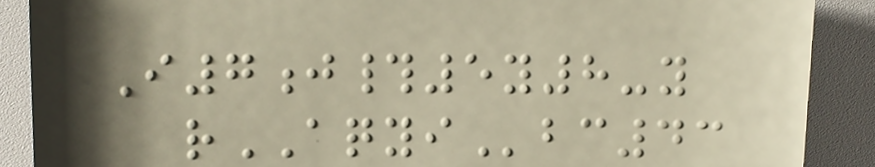I7j#5y8-y
rAQYIbc43
